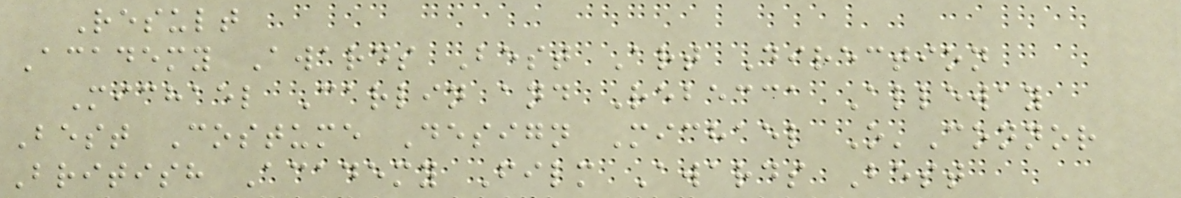Result
Academy Awards Best Art Direction
Michael Carlin and Rebecca Alleway
Best Costume Design Michael O'Connor
British Academy Film Awards Best
